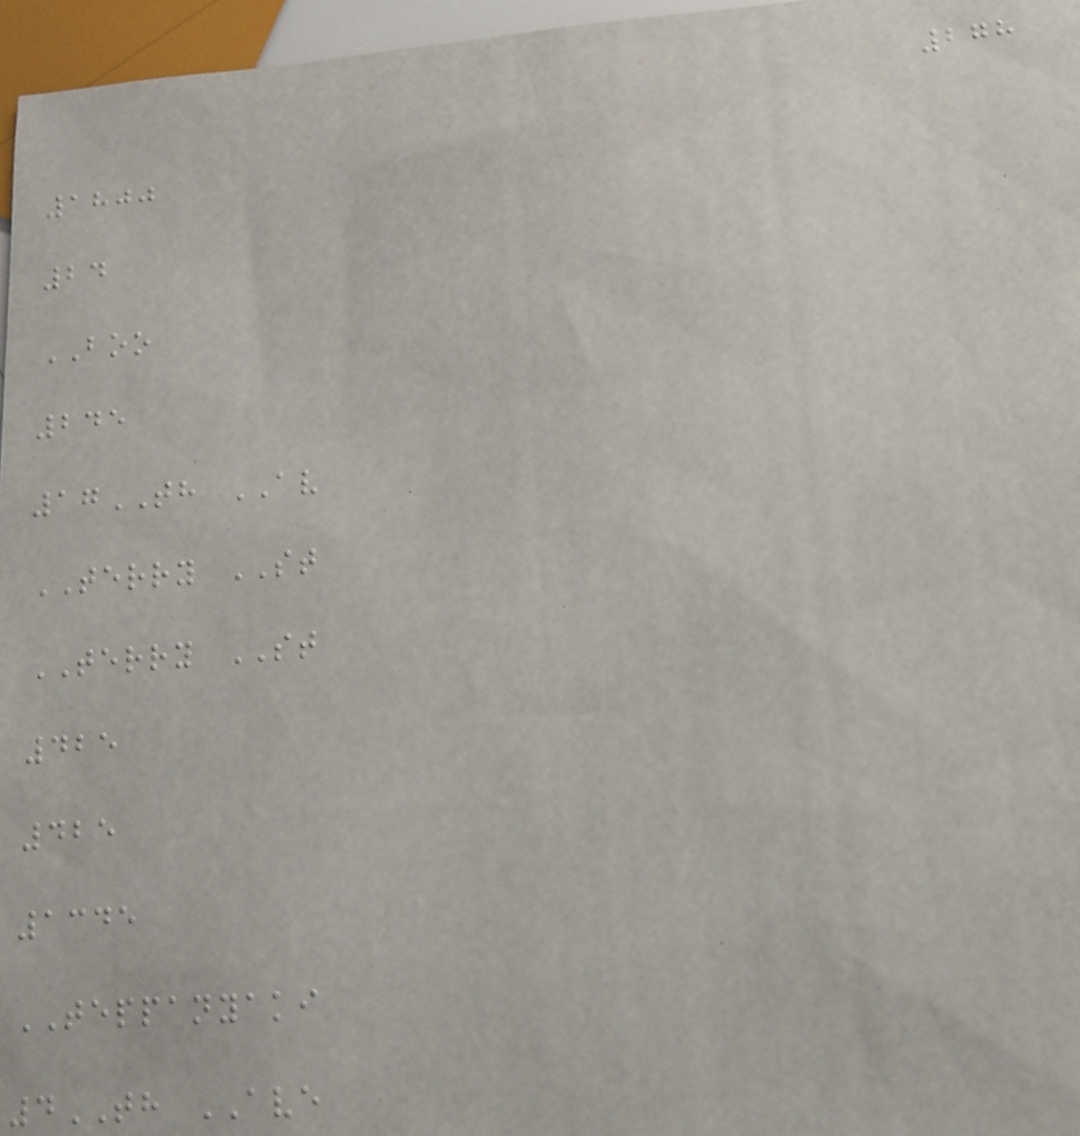278
1800
24
BOO
245
17TH AV
TERRY ST
TERRY ST
425
425
1345
TEPPANYAKI
4TH AVE
